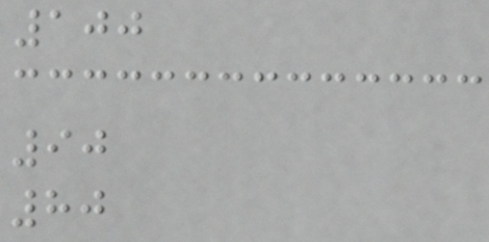100
90
80
